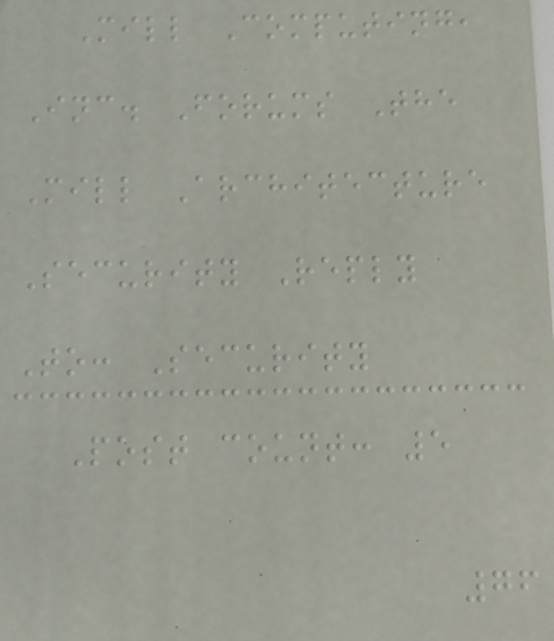Mill Computing,
Inc. Forums The
Mill Architecture
Security Reply
To: Security
Post count: 5
76
